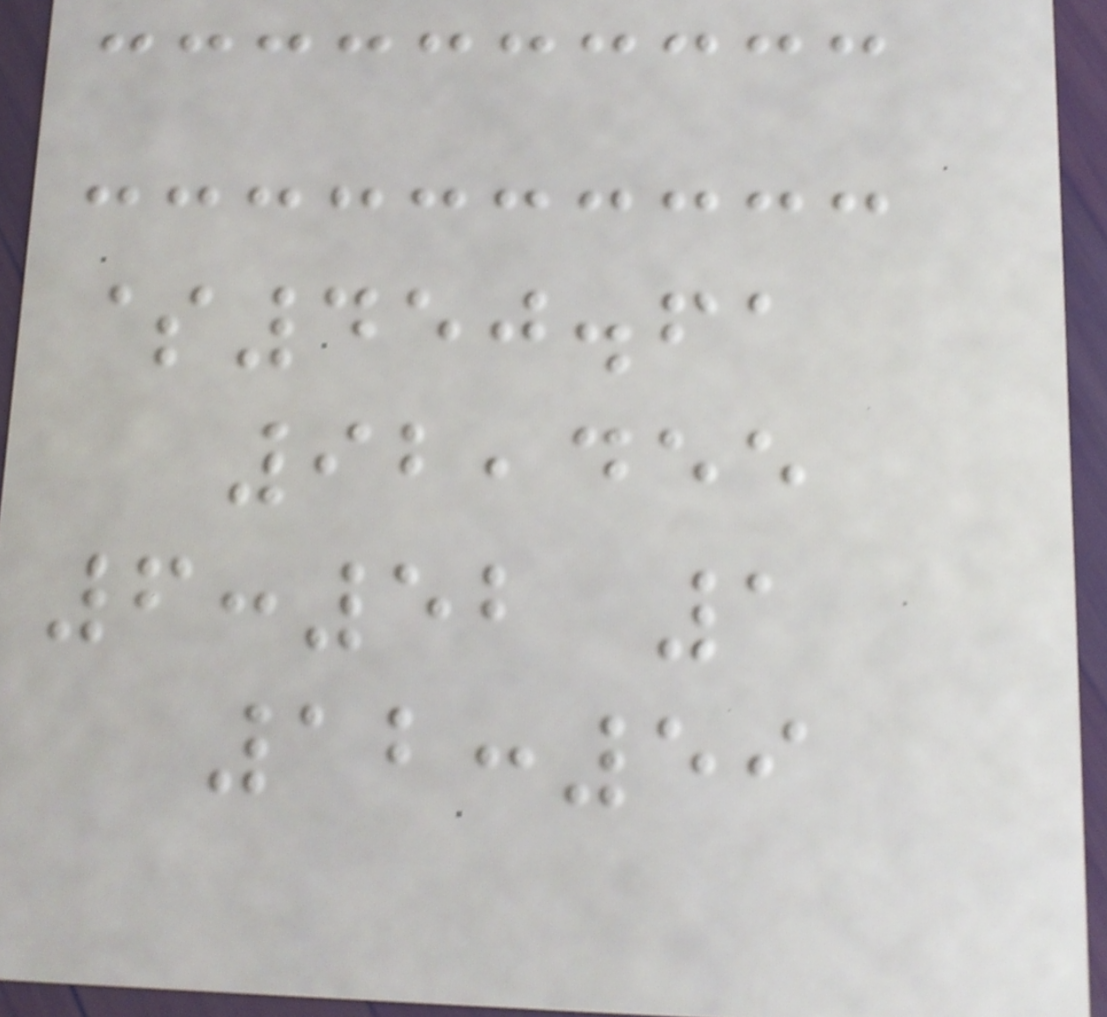$450.61
92,455
6:52 1
12:59
